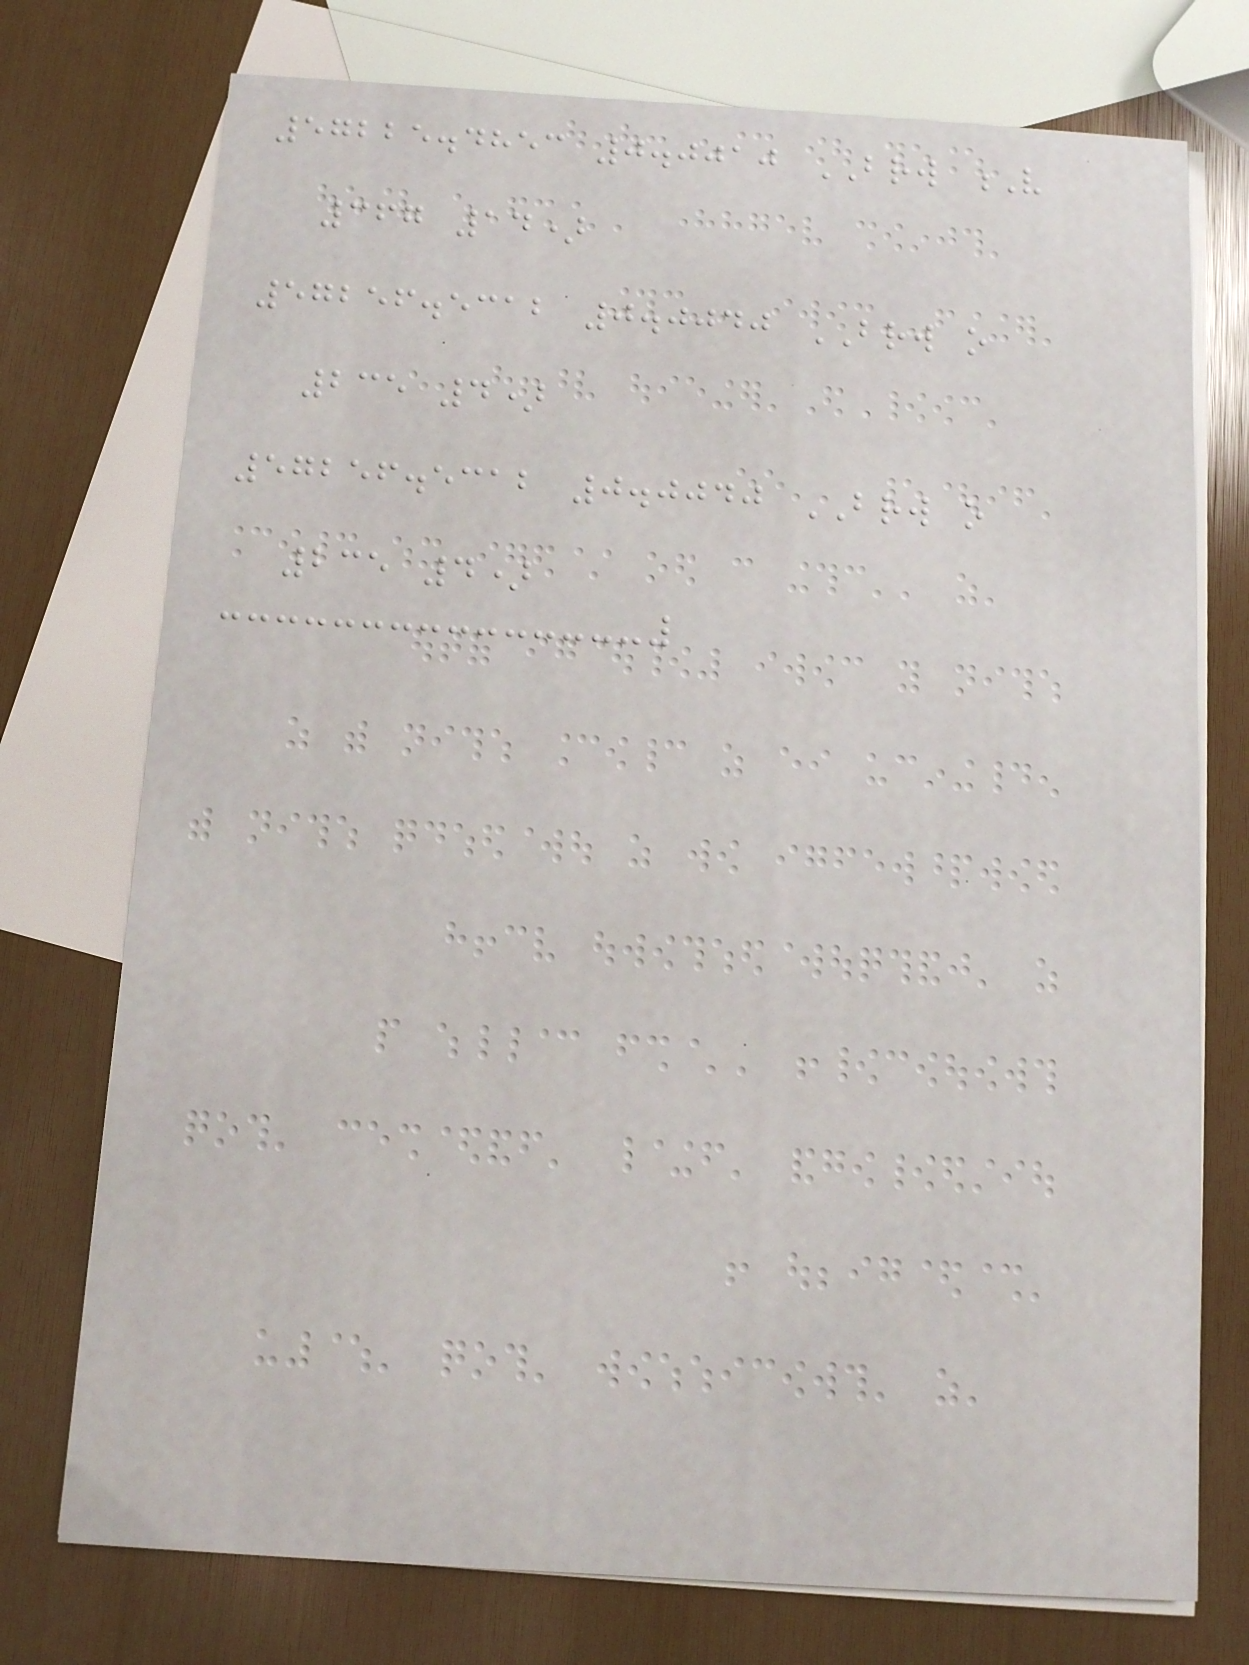57225.4853 0.0010 BRW V
367 14)
57256.5312 0.0040 BRW o
235 4)
57256.5312 0.0040 BRW o
235 4)
